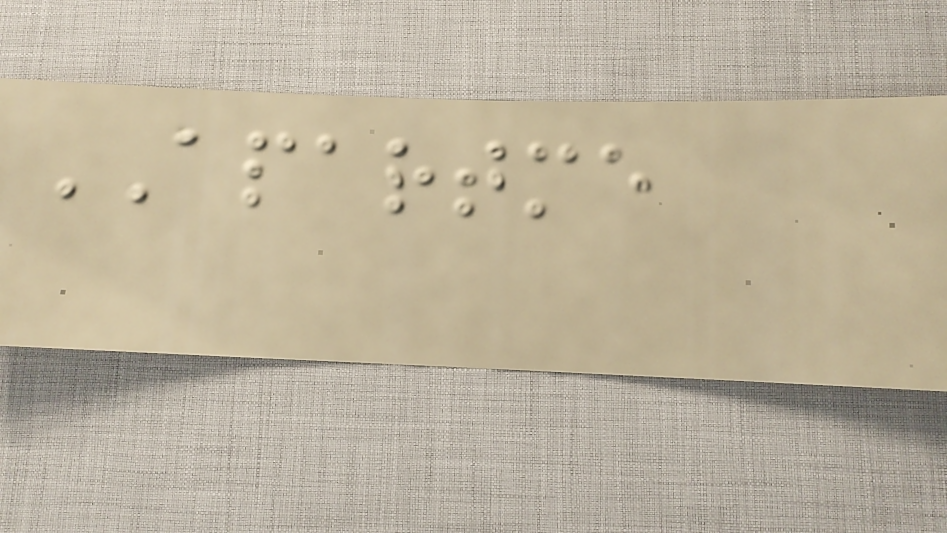APARTME
